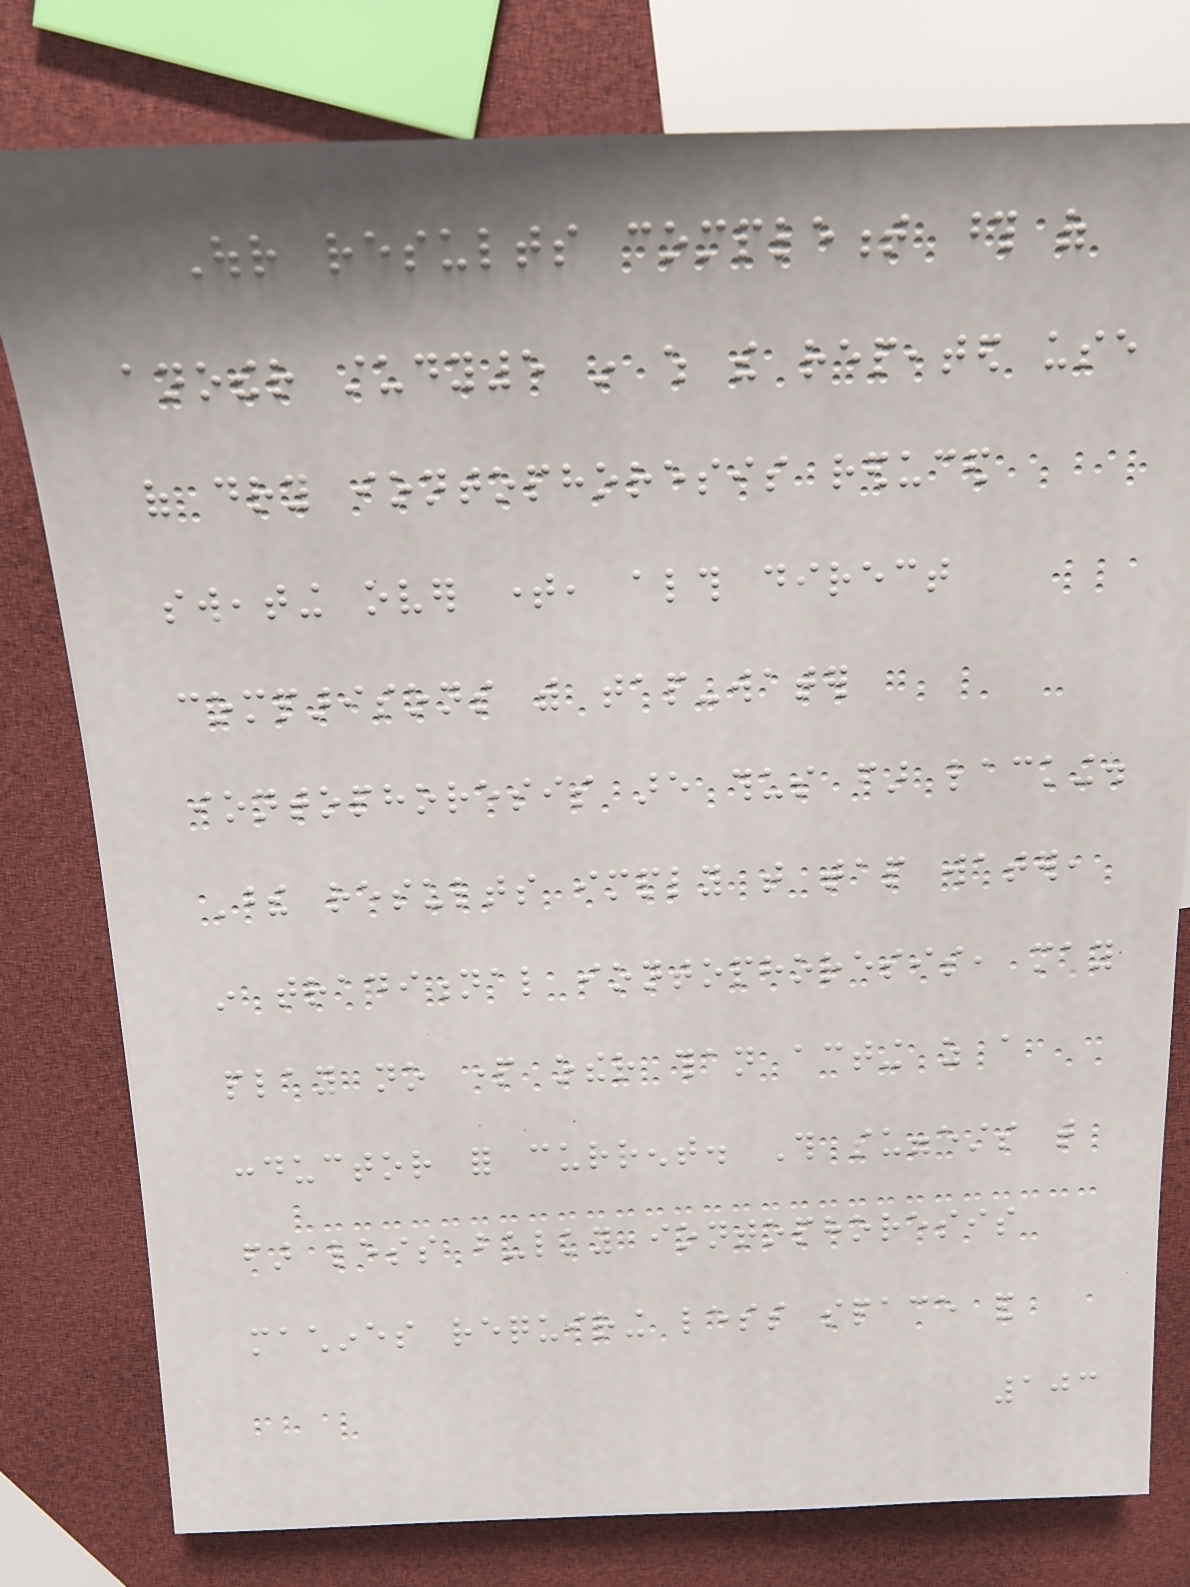Our results complement those of
another study5 in which the repeated use
of dry iontophoresis reduced
sweating over time, although direct
comparisons with tap-water
iontophoresis are thus far lacking.
These results imply that tap water,
in traditional iontophoresis, may
play no part other than acting as a
conductor for current. This suggests that
far less bulky iontophoresis
machines requiring less space and
103
